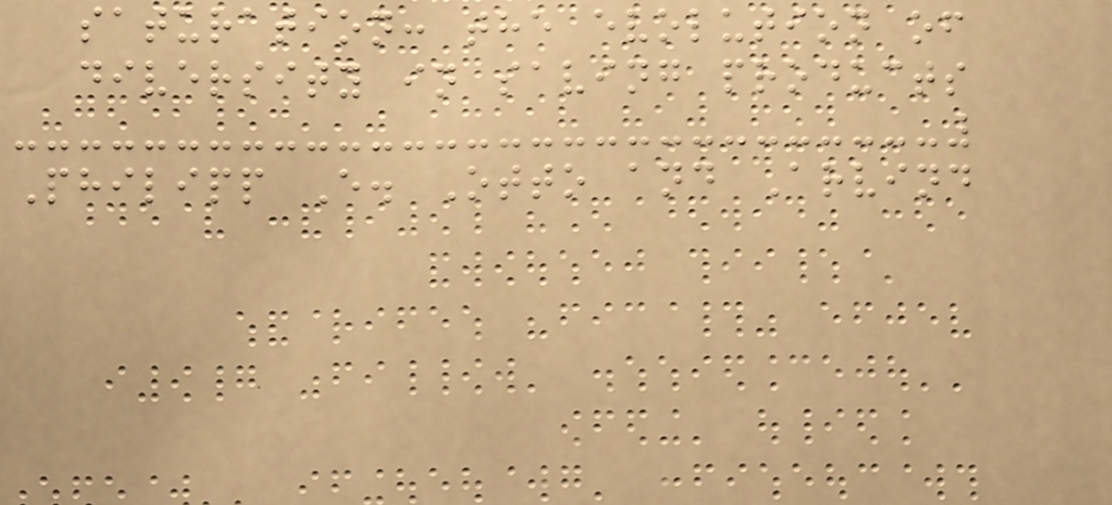saturation: the evolution of
diversity in saving products
Philipp E. Otto and Arvind
